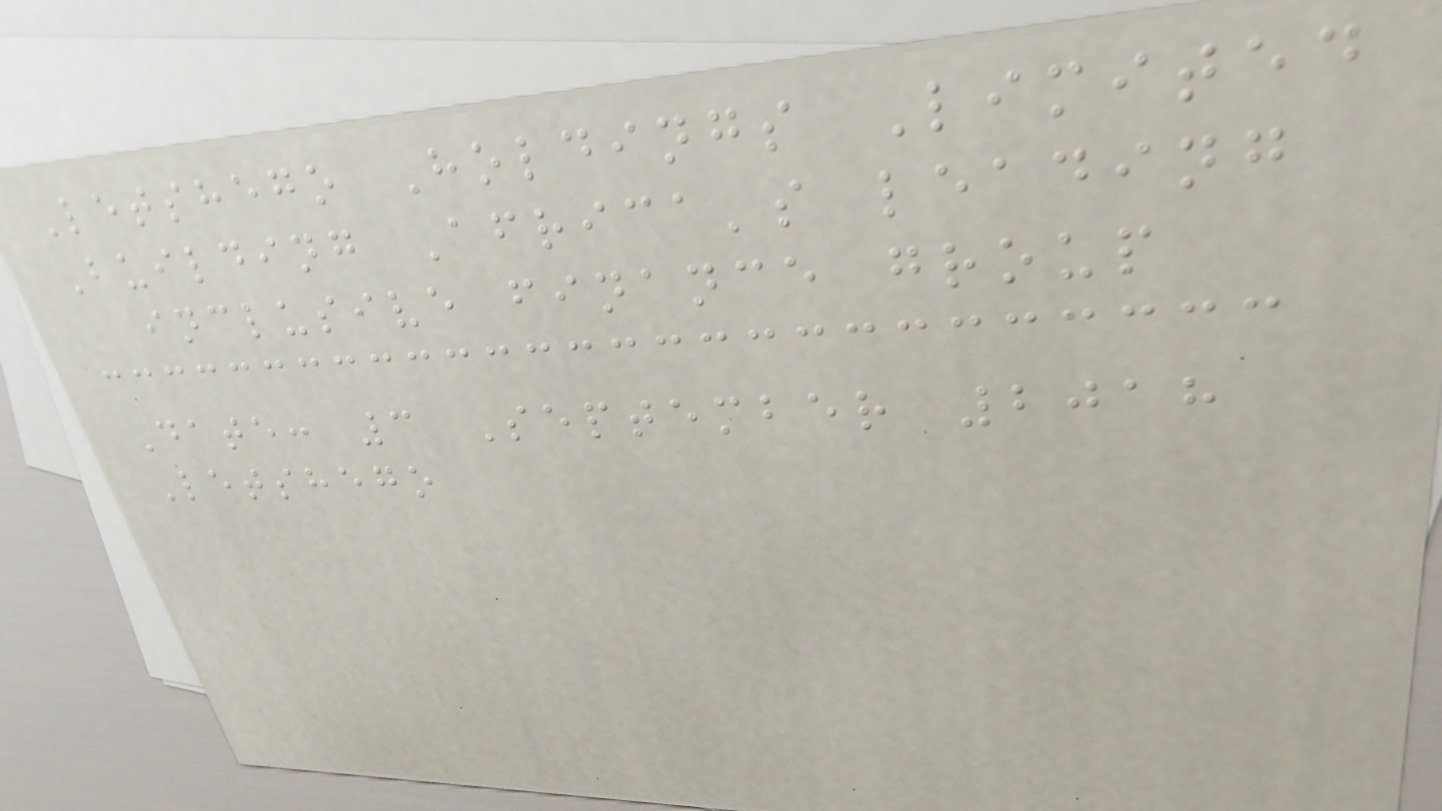Letshego Holdings Limited
Building Africa's leading
inclusive finance group
Date: 3 September 2018
Letshego
